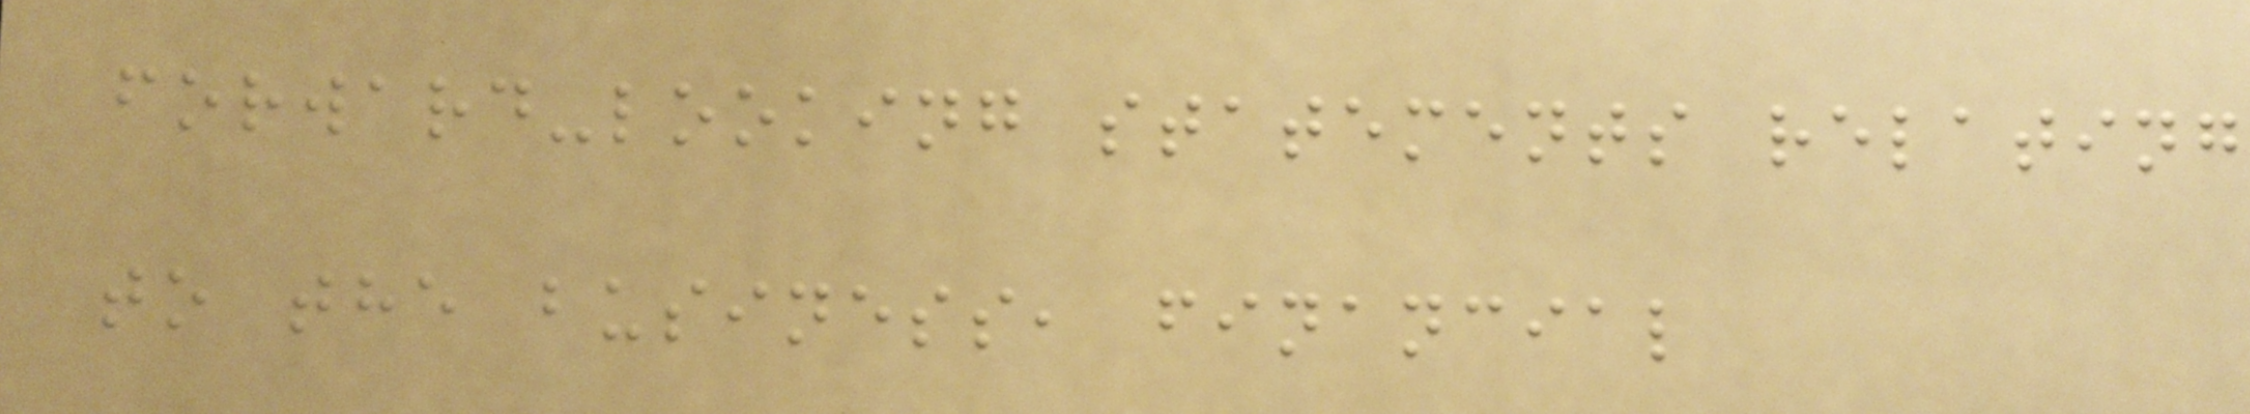forward-looking statements relating
to the business, financial
